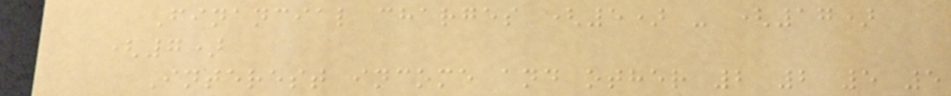Financial charges (5) - (17)
(7)
Interest income and other 2 2 5 5
